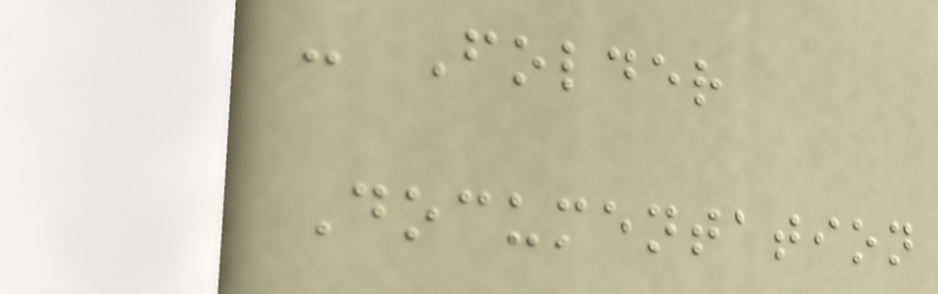- Folder
Documentation
